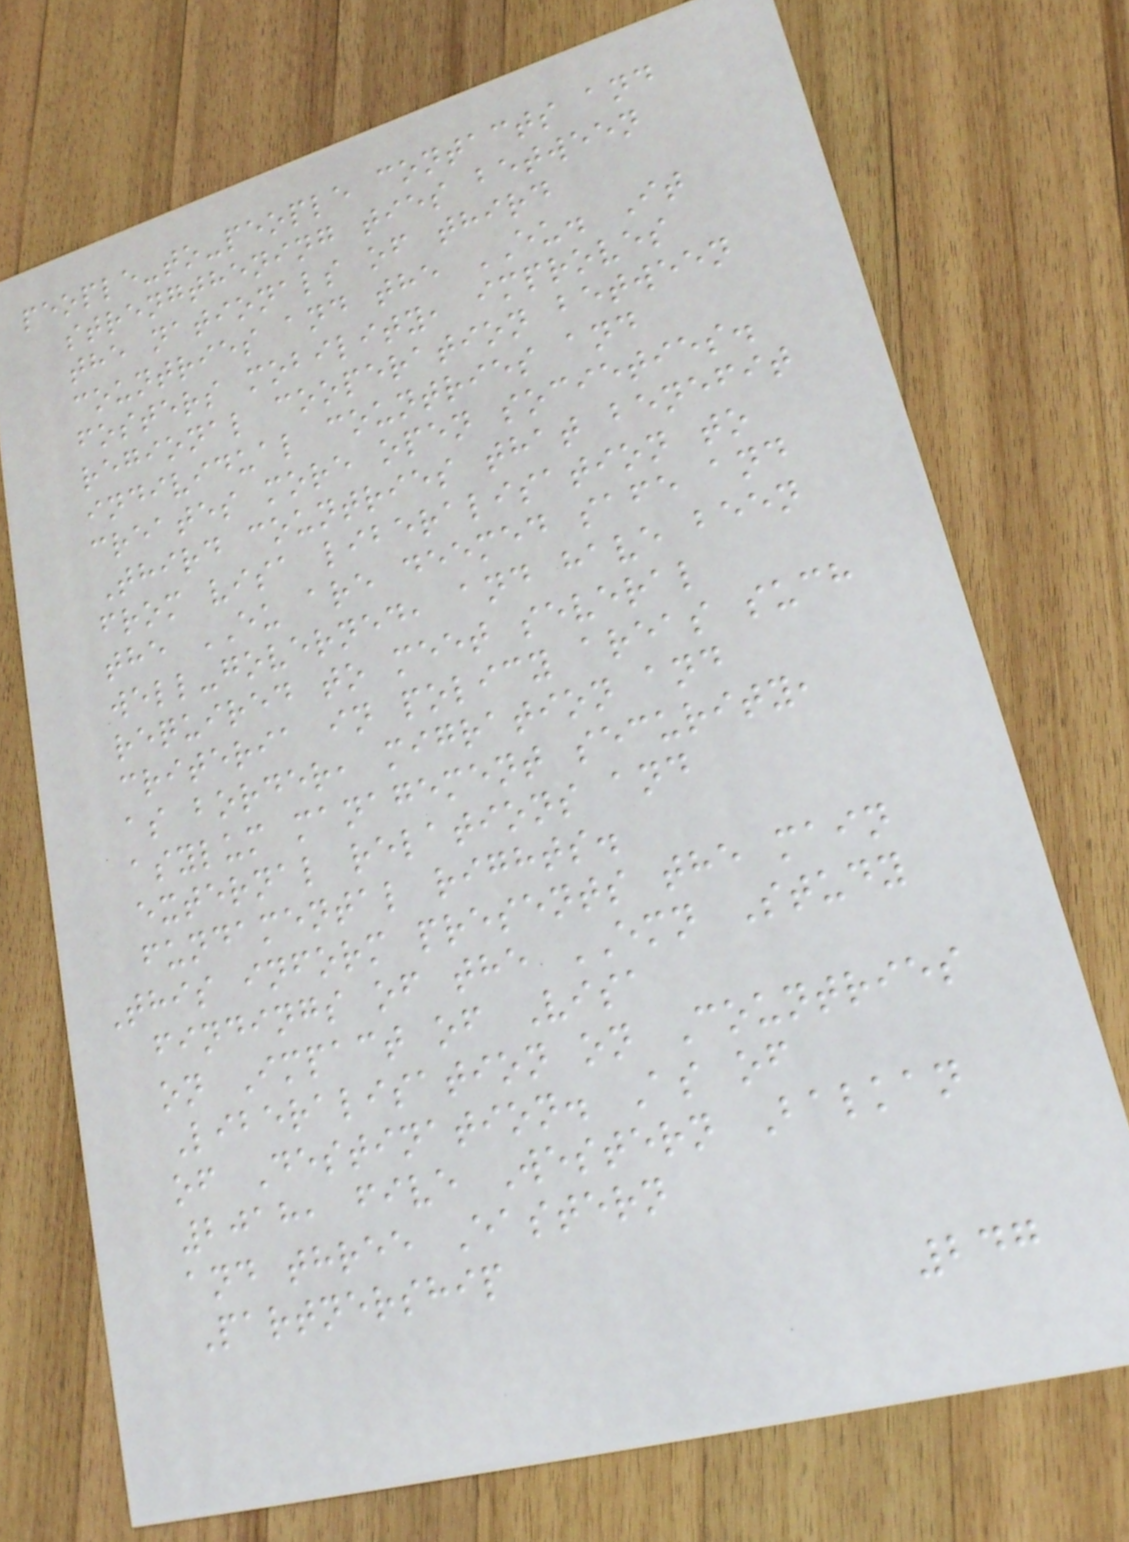people-to-people contacts and
strengthening ties between
the nationals of third
countries and the EU. It
fosters mobility, improves
regional cooperation between
individual countries and
creates more open societies.
Third countries that benefit
from visa liberalisation to
the EU are deemed safe and
well-governed, and have been
required to meet several
criteria in policy areas such
as border, migration and
asylum management security,
external relations and
fundamental rights.
This inform presents the main
findings of the EMN Study
on Impact of Visa
Liberalisation on Countries
of Destination. As of
2018, five Western Balkan
and three Eastern
Partnership
247
